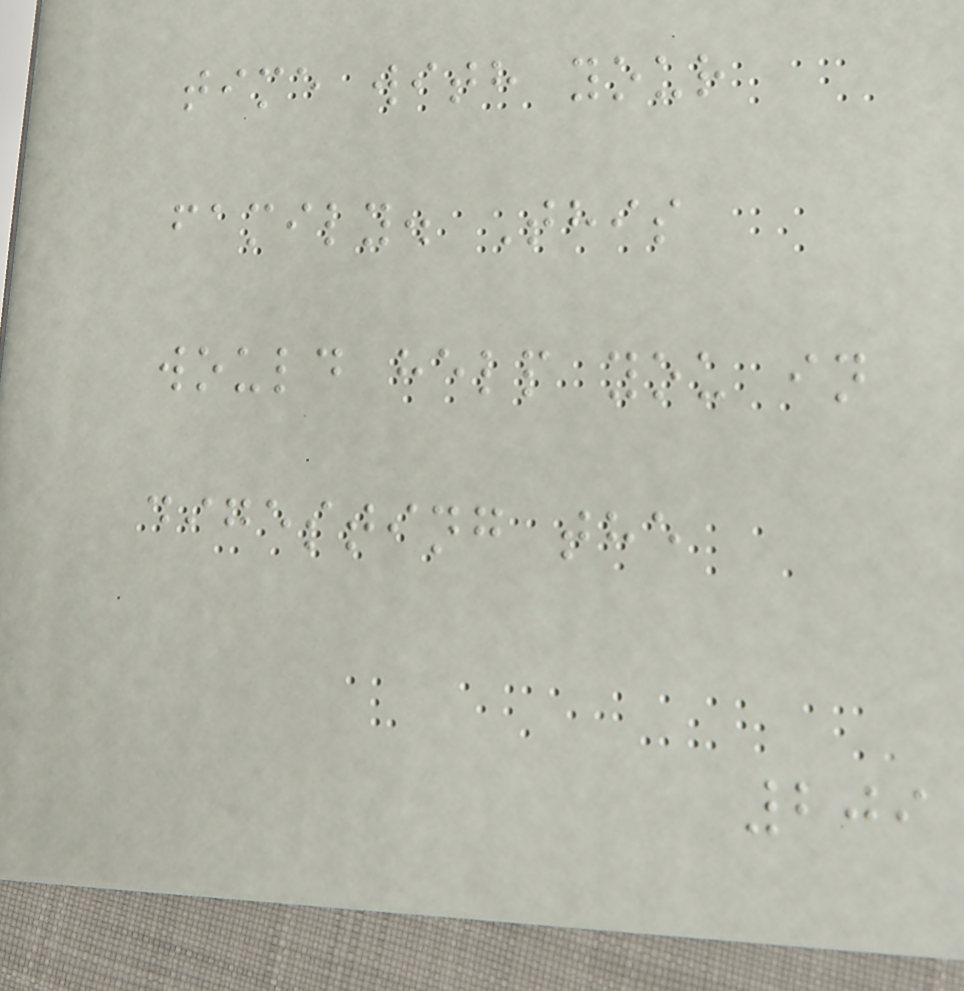time with your
family. This
would help you in
digesting the
209
